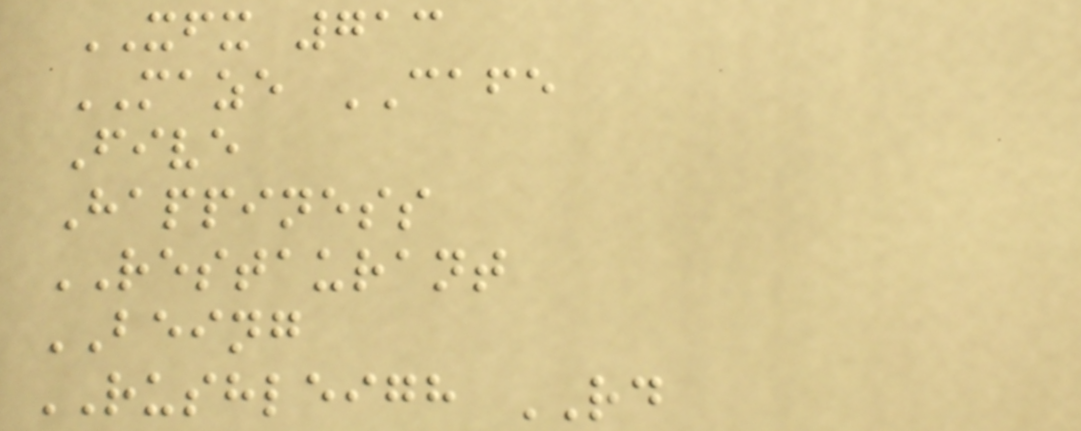XFX 713
MAZE CAFE
Five
Happiness
RESTAURANT
BEING
RUSHLEIGH RD
